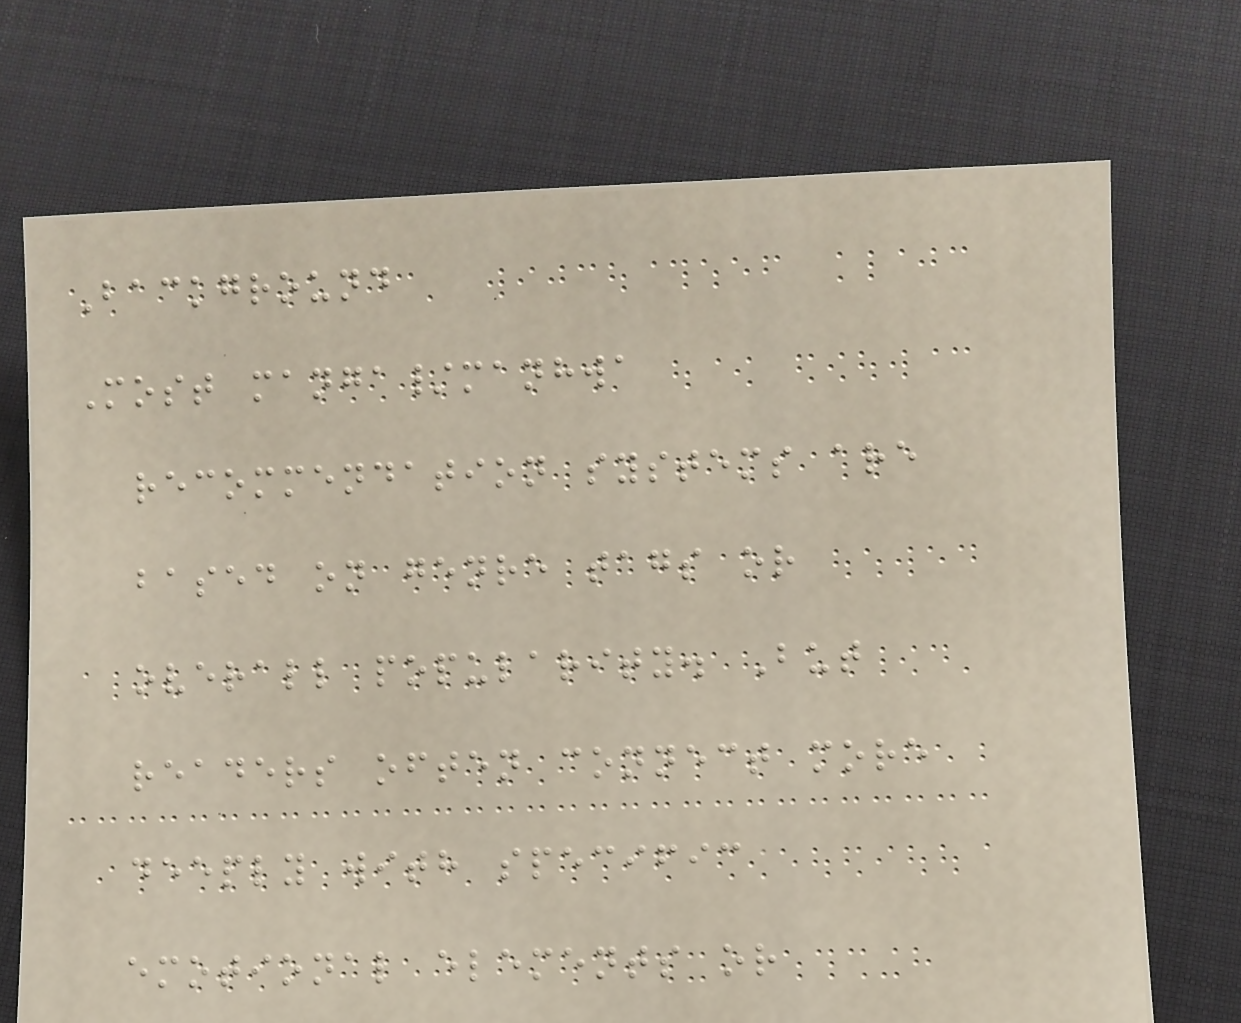Background
Most manga/manhwa
recommendation systems are
based on genre tags or
overall popularity. But
readers often connect more
deeply with specific
emotional elements or
